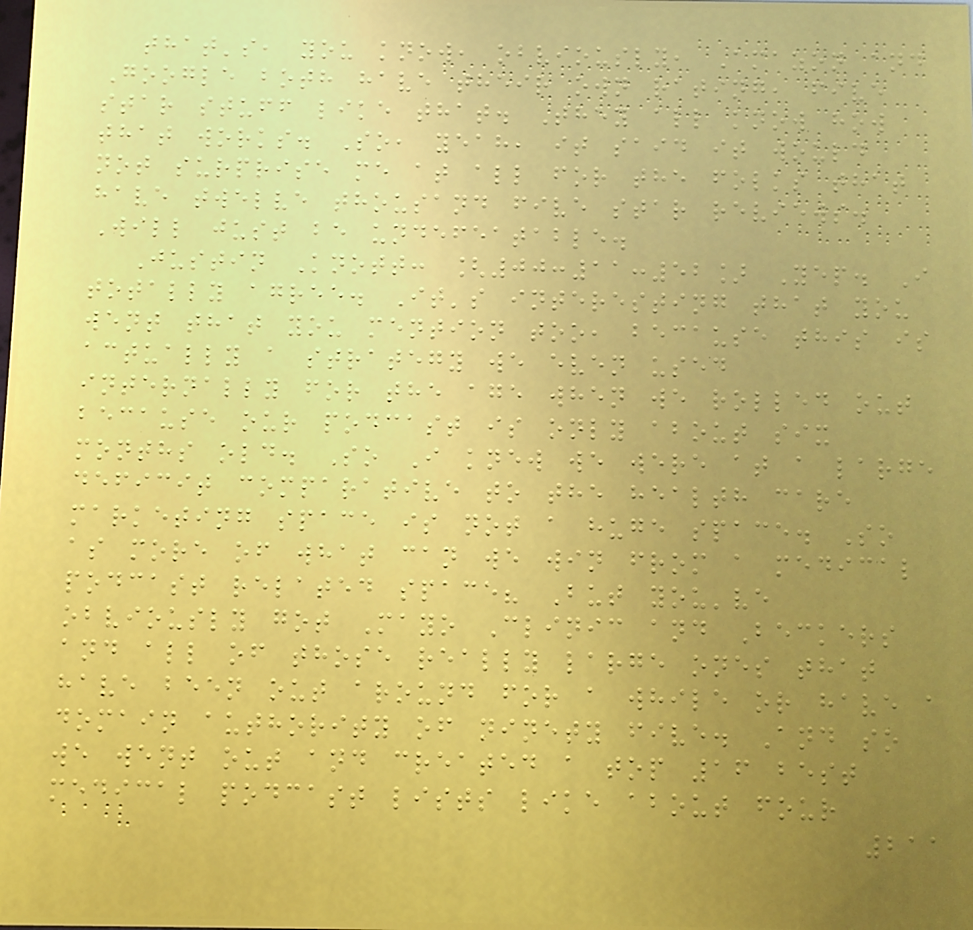that's, you know, obviously, Amazon and
Google both have their own rating, five
star stuff like that. They all know how
that works. So, yeah, it said it would
not surprise me at all for the folks that
have twelve thousand five star reviews.
Will just be undefeatable.
Justin Knott: [00:11:52] Yep. I
totally agree. It's interesting that you
went that you mention too, because this is
actually a strategy we even used
internally for the age when we rolled out
because our podcast is only about six
months old. So I knew we were at a large
deficit comparative to the health care
marketing space is not a huge space. So
as more of what can we win from a medical
podcast related space? But you've
obviously got Mayo Clinic and Beckers
and all of those really large ones that
have been out around for a while or have a
domain authority of ninety five. And so
we went out and created a top 16 best
medical podcast lists like about four
211
